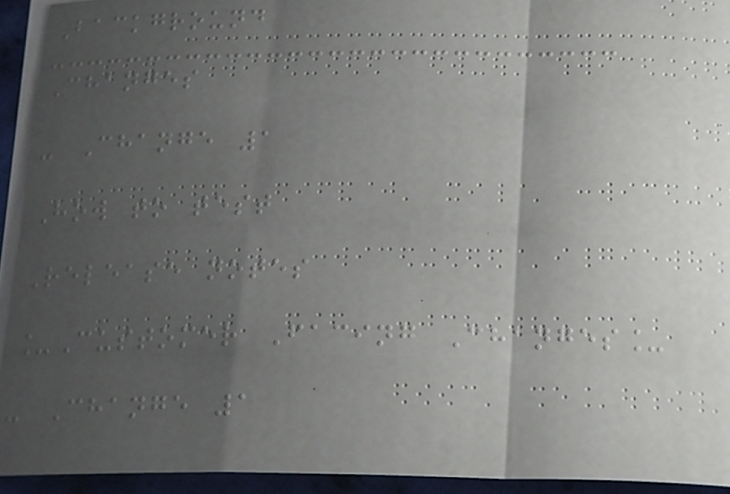Background
Changes
- Change 1
How to test
Release notes
_Customer Facing Changes_
- Change 1
